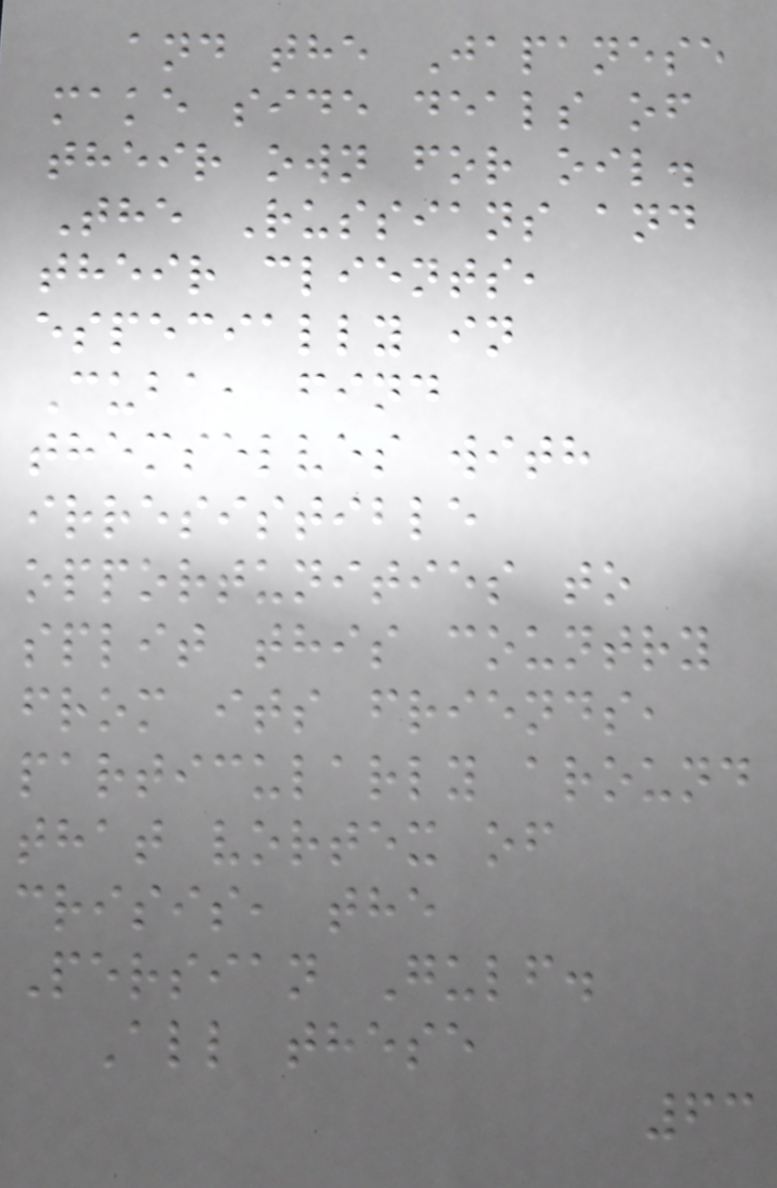and the Japanese
make side deals of
their own for oil.
The Russians and
their clients,
especially in
Cuba, find
themselves with
irresistible
opportunities to
split this country
from its friends,
particularly around
that vortex of
crisis, the
Persian Gulf.
All these
63
